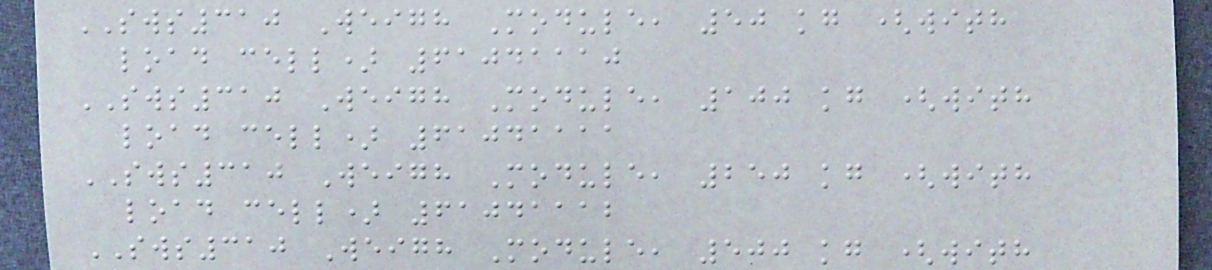SWS310 Weigh Module, 50 kg (with
load cell) 61041110
SWS310 Weigh Module, 100 kg (with
load cell) 61041111
SWS310 Weigh Module, 250 kg (with
load cell) 61041112
SWS310 Weigh Module, 500 kg (with
